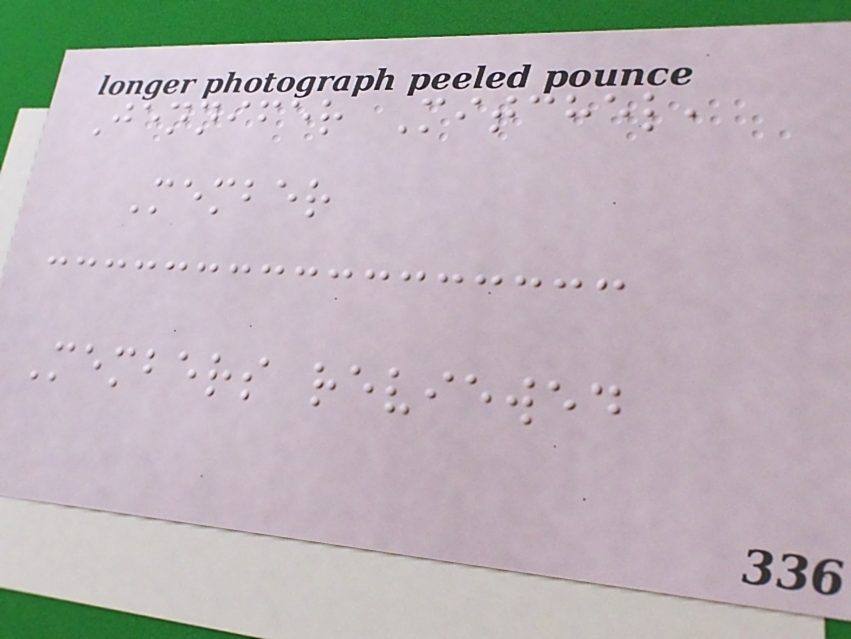Jennifer Mitchel,
Member
Members reviewed
